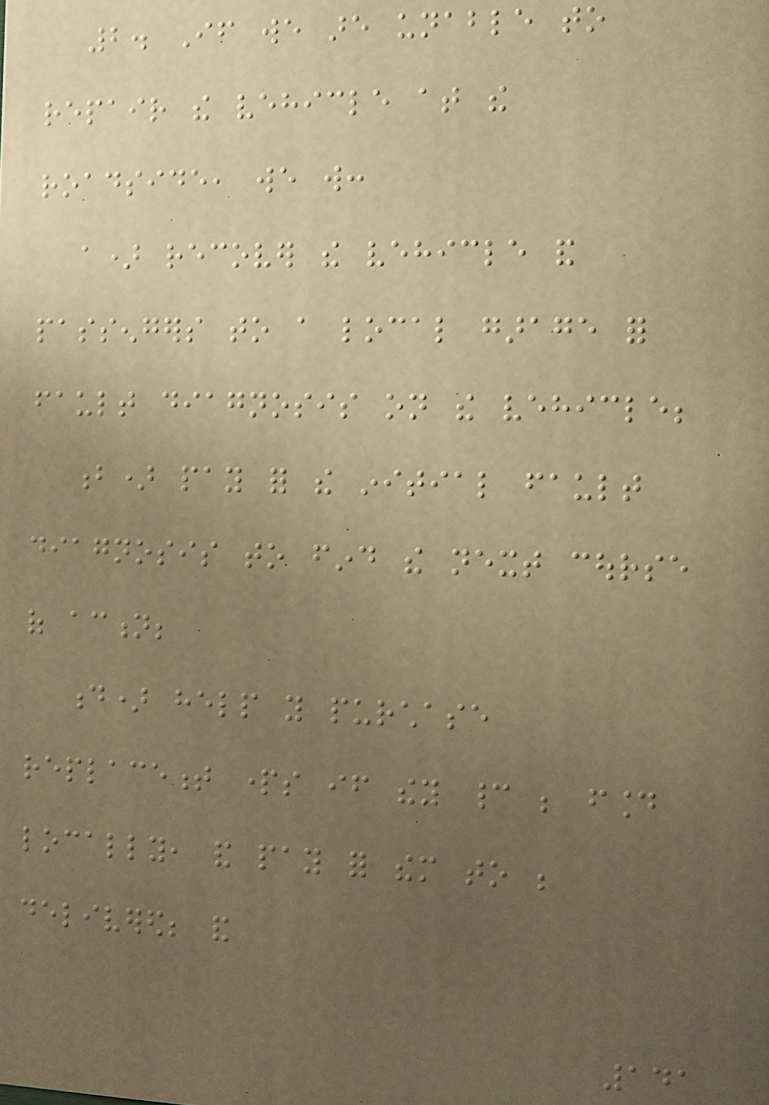2. If we are unable to
repair the vehicle at the
roadside, we will:
a) recover the vehicle and
passengers to a local garage for
fault diagnosis on the vehicle;
b) pay for the initial fault
diagnosis to find the next course
of action;
d) help you purchase
replacement parts if they cannot be found
locally, and pay for them to be
delivered; and
141
